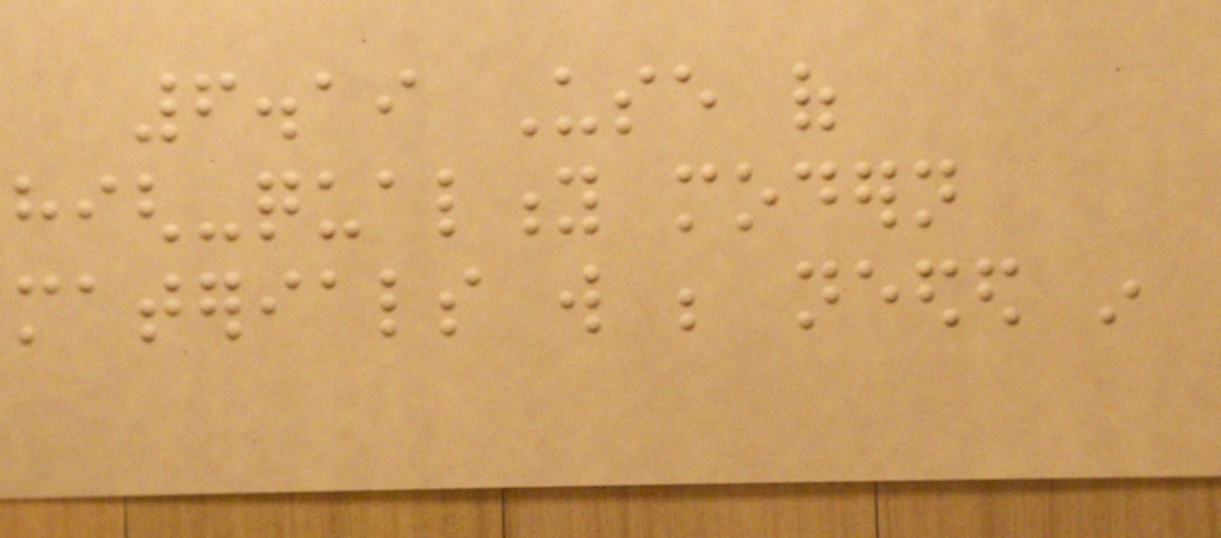6.19 Use of
high-quality modern
materials will be needed in
